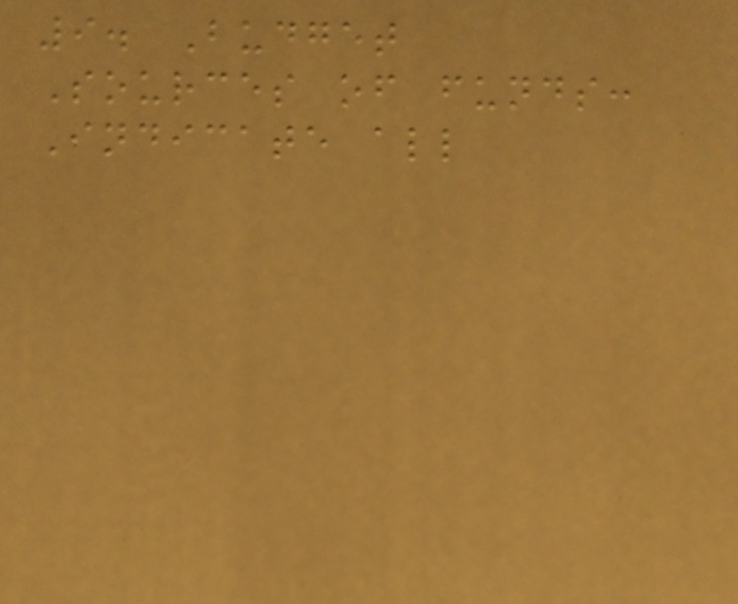9. Budget
Sources of funds:
Indicate all
